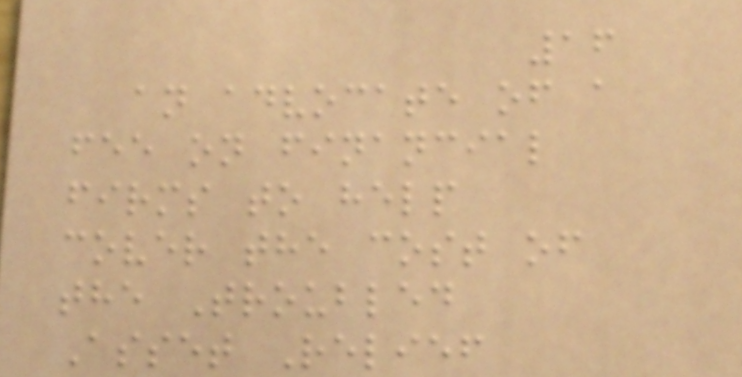16
an advocate of a
fee on financial
firms to help
cover the cost of
the Troubled
Asset Relief
